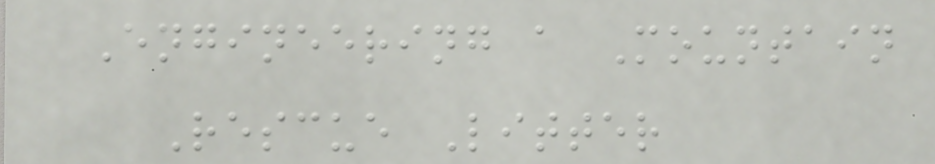Engineering a Mountain
Rescue Litter
